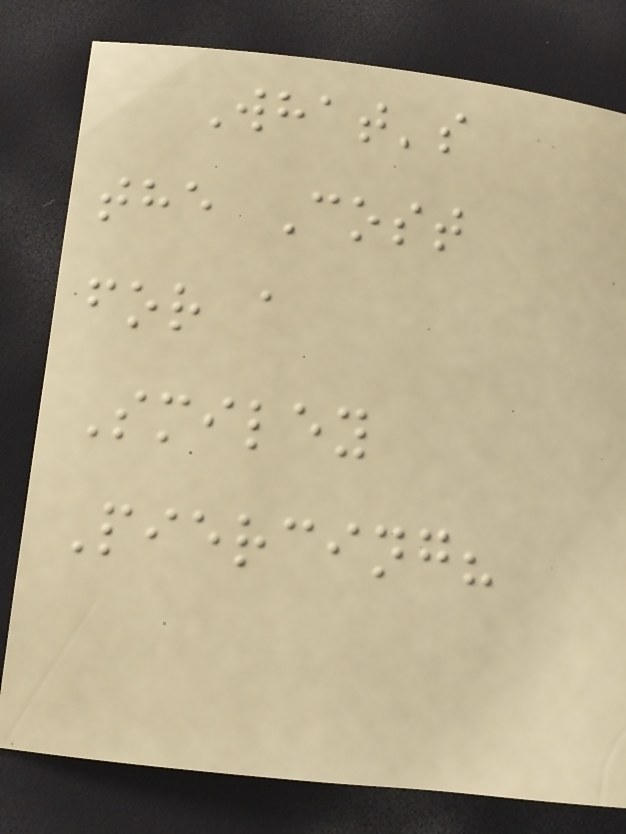What's
the Cost
for a
Smiley
Piercing?
